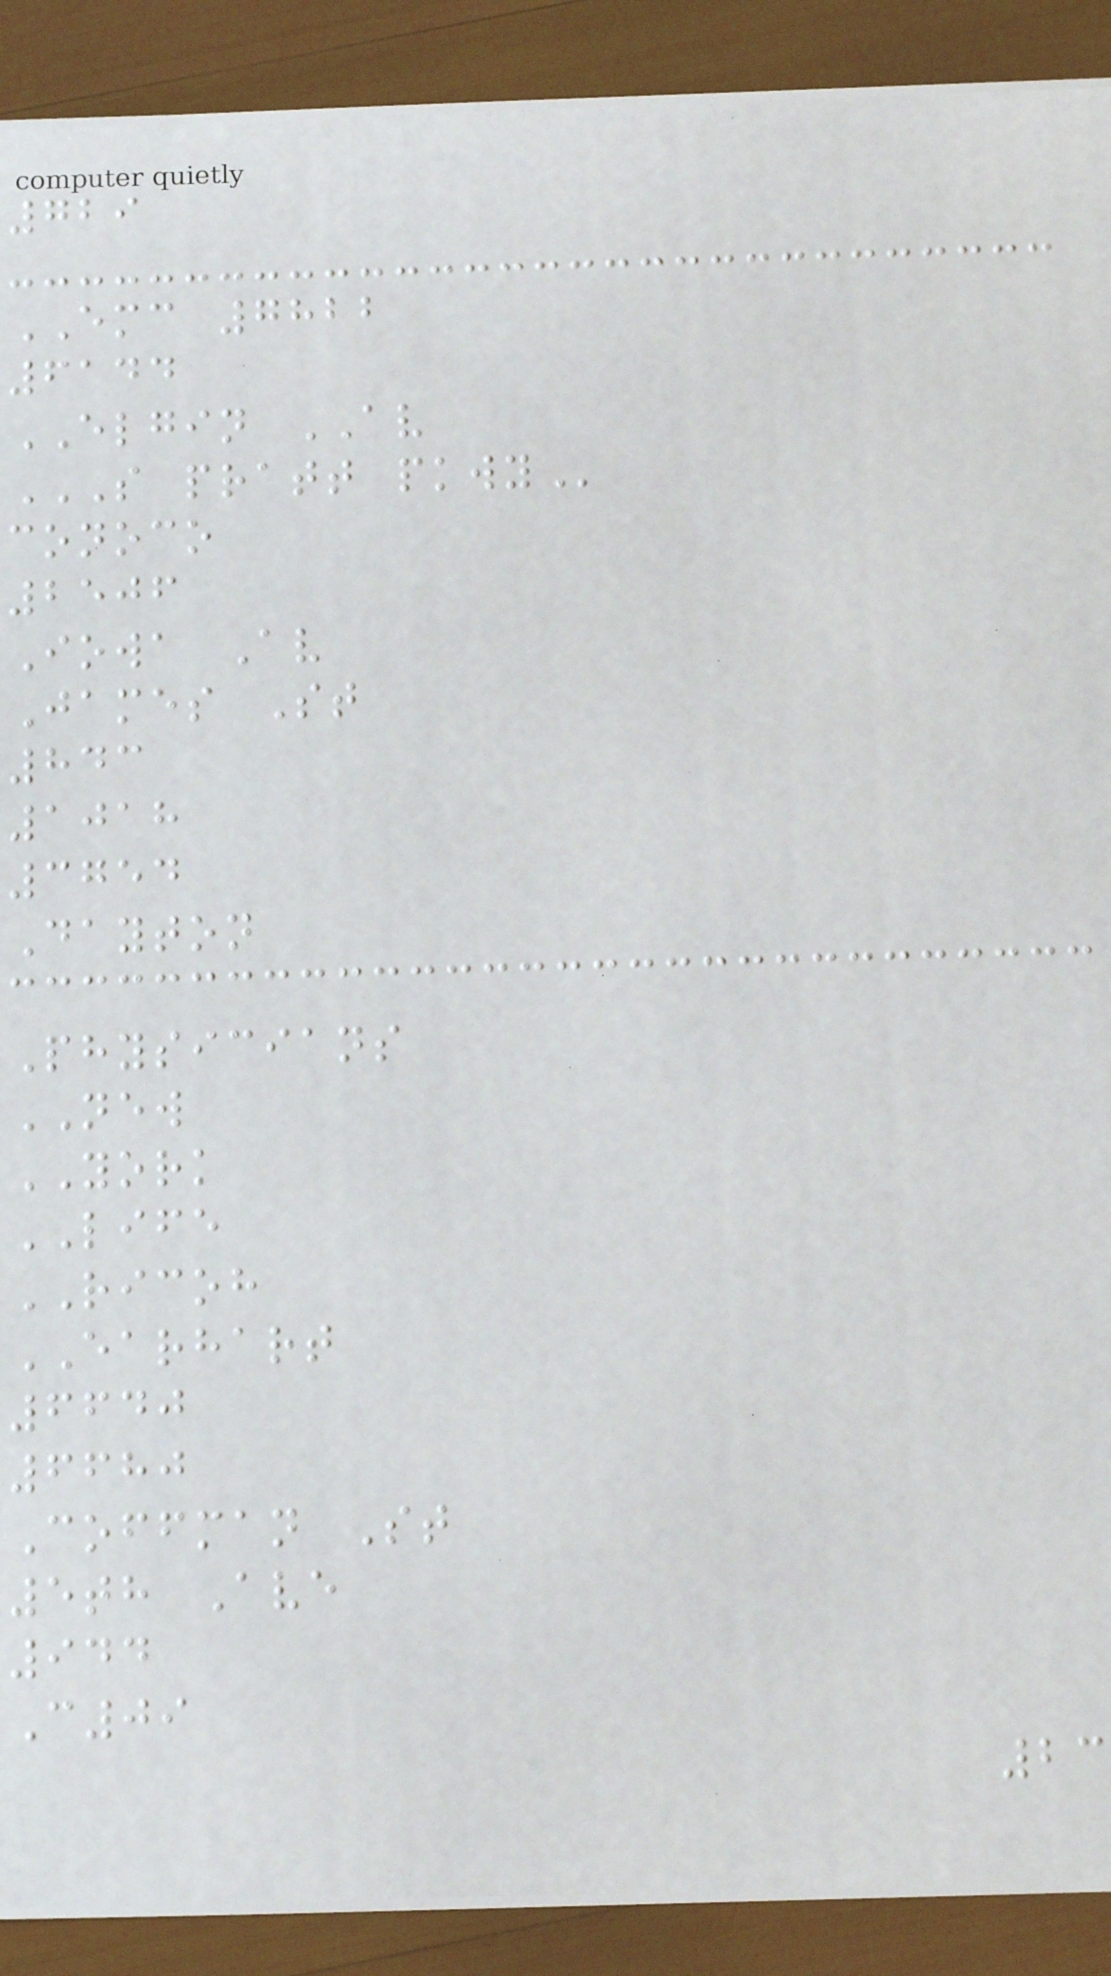729
EMC 7822
6144
ELGIN AV
S PRATT PKWY
conoco
2506
Iowa Av
James St
843
1018
3754
Dayton
Physicians
NEW
YORK
LIFE
RICOH
EARHART
6640
6680
Coffman St
5th Ave
944
C09
